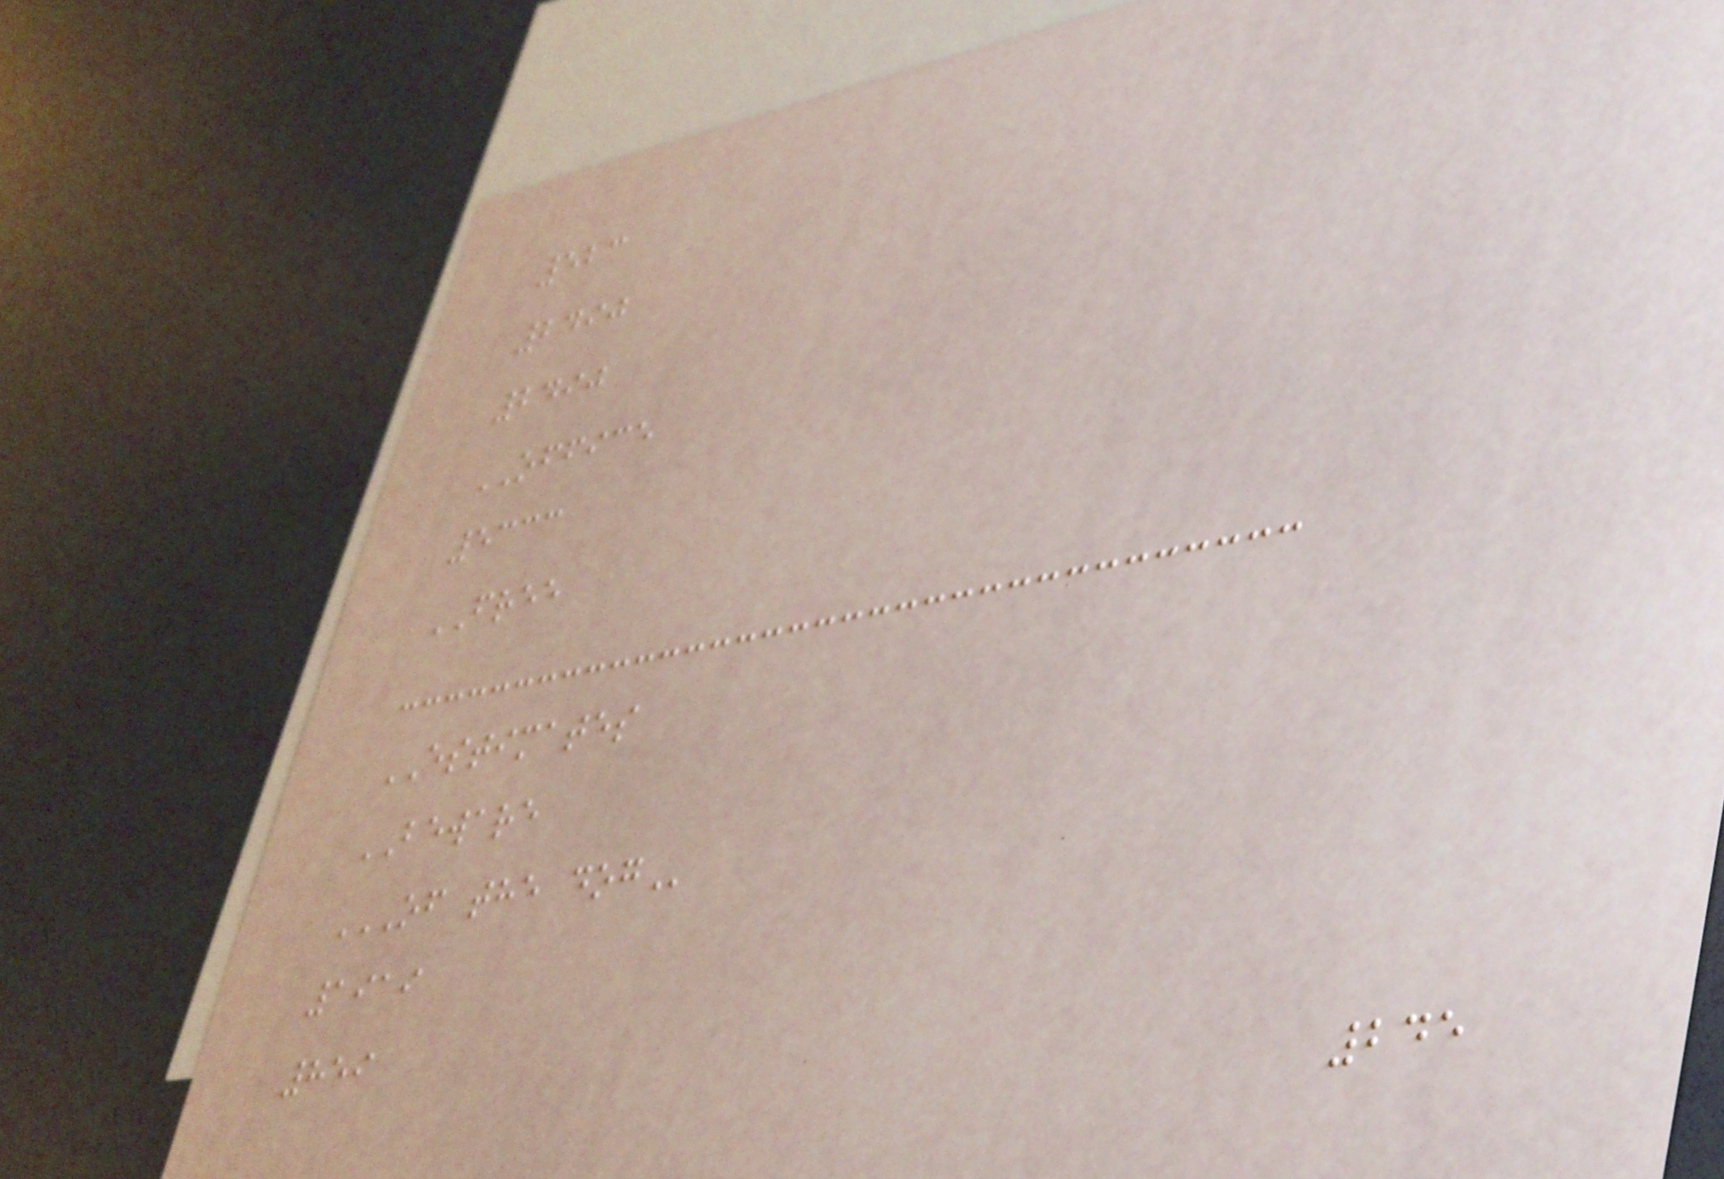523
2490
2490
OFFICE
5333
FREE
ESTIMATES
BEWARE
OF THE DOG
1919
859
245
